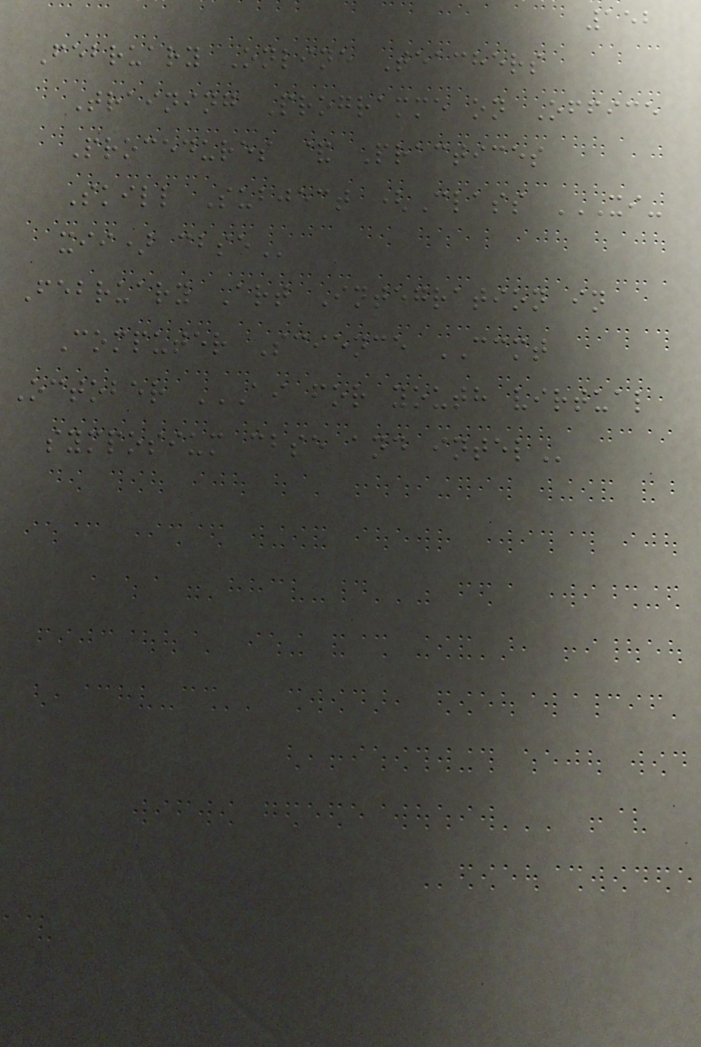152
February Online Teachers
Training Programme on Office
Procedures & Practices
Skill Subject (Class XI-
XII) CBSE
February Art Integration in
Computer Science CCMT
October AI FOR YOUTH VIRTUAL
SYMPOSIUM CBSE AND INTEL
